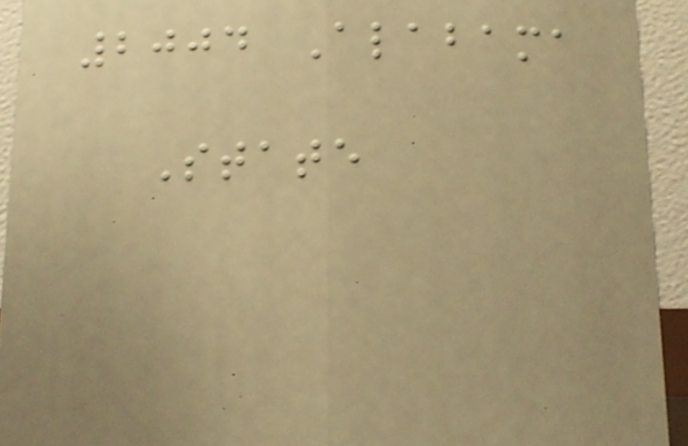2004 Alabama
State
